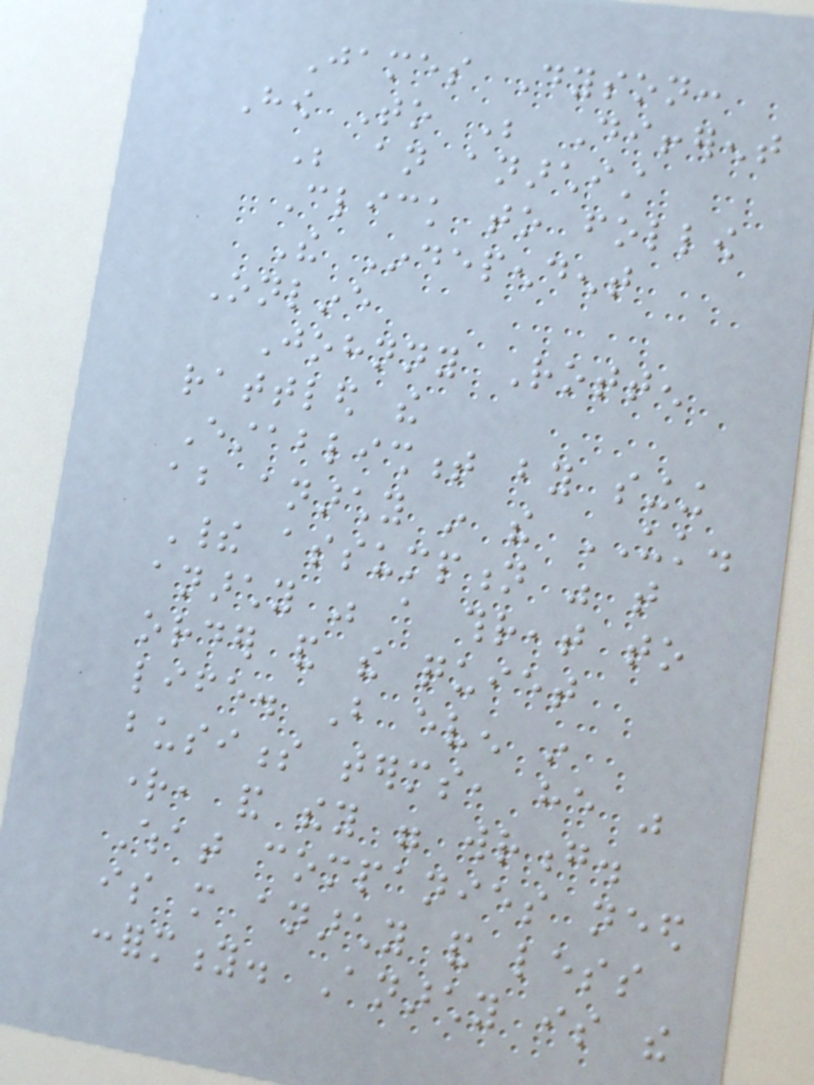James Dyson:
How To Be Different
Be an anarchist
Click to follow
The Independent
Online
Johnny Rotten
rattled the
Establishment by singing
about anarchy in the UK.
Their assumption was that
anarchy was a threat to
order and the quiet
life. But even in
business terms, he was
right, and they were wrong.
What companies need
is more anarchy and less
conformity. Anarchy is the
